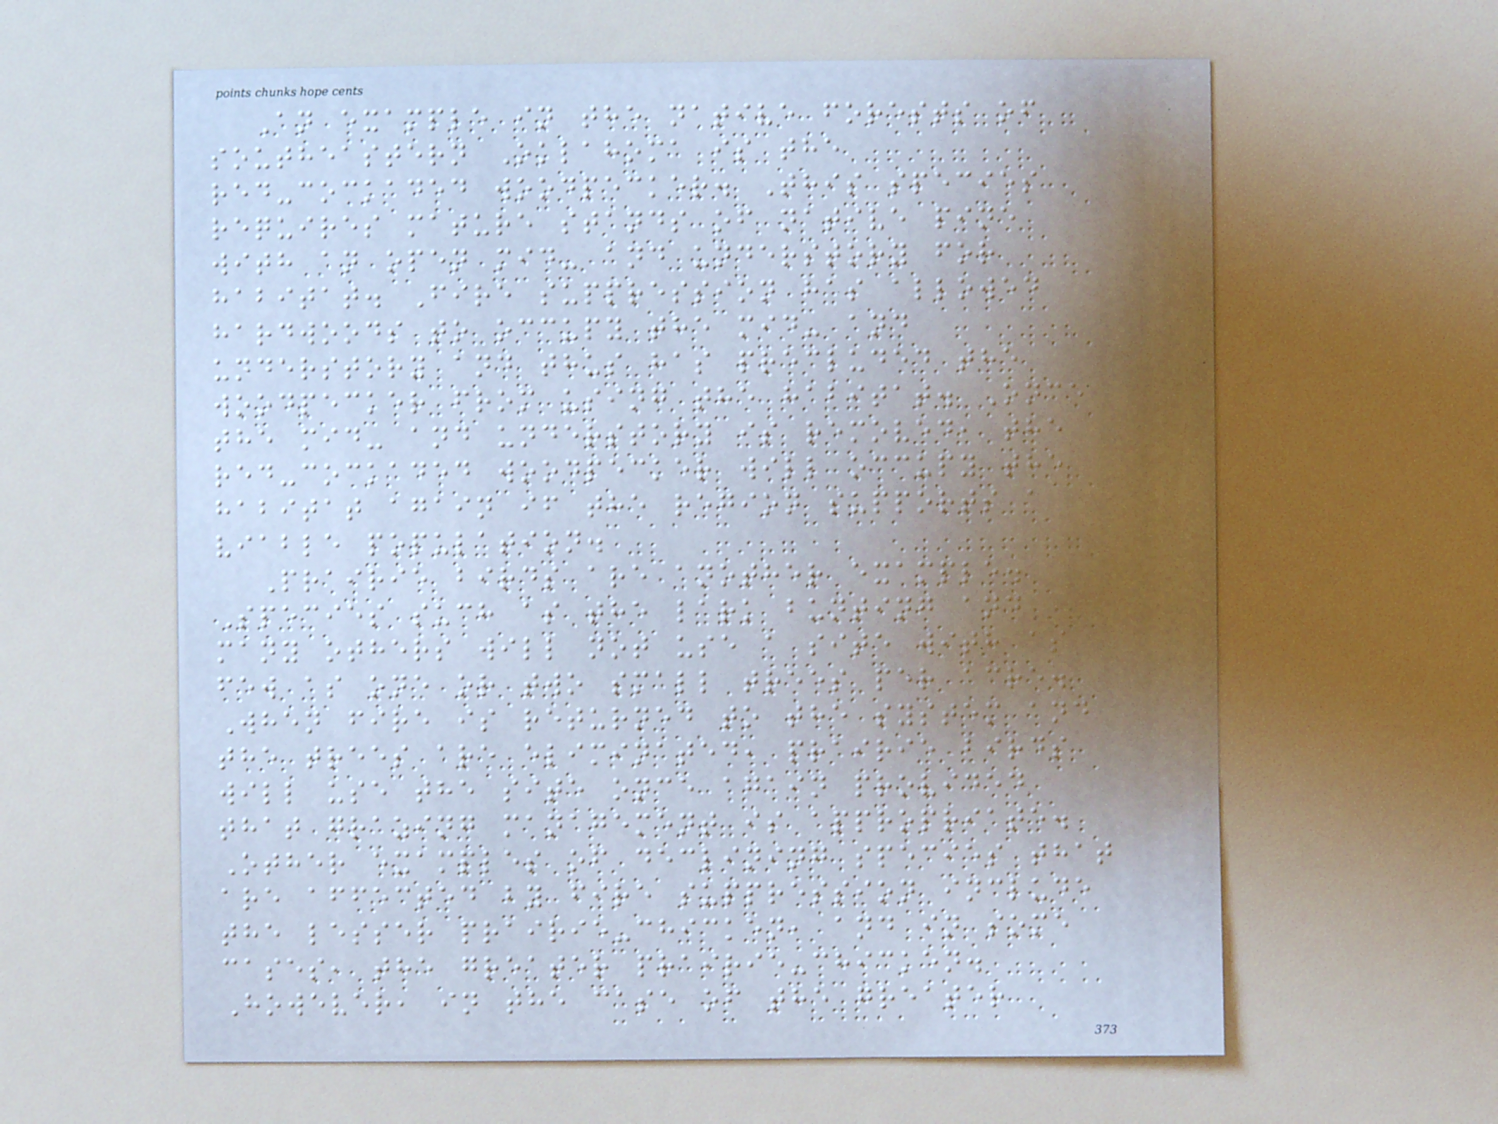An example in the native forests of
southeastern Oklahoma is the
red-cockaded woodpecker. This species
requires mature stands of native pine
with an open mid- and understory for
habitat. Fire suppression has allowed
hardwoods to occupy the mid- and
understory and thus has precluded the
woodpecker from using the habitat. Once
the mid- and understory is removed, the
red-cockaded woodpecker will occupy the
habitat again if the region supports a
viable population.
Prairie birds are another example.
Species such as the lark bunting and
many others will not use a site with as
few as one or two small trees per acre.
When fire is returned to the system and
the trees are eliminated, prairie birds
will use the site once again provided
that grazing management is appropriate.
Other examples of declining species that
are affected by fire suppression include
the lesser prairie-chicken, and in some
cases, the greater prairie-chicken.
However, in the case of the greater
